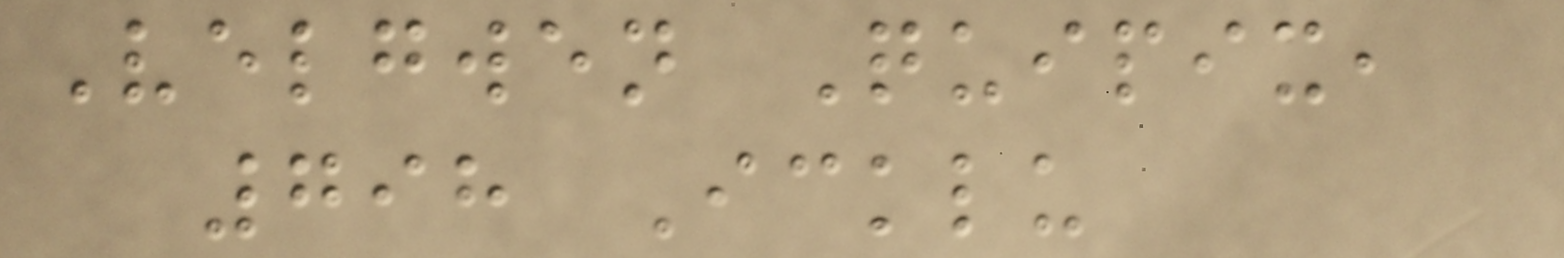Velgwen Quipix,
798 Icklu
